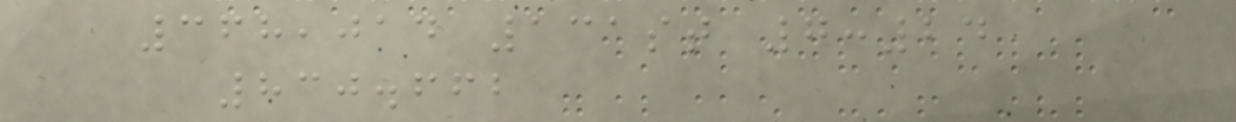368,014 131st 7:24
830.662
